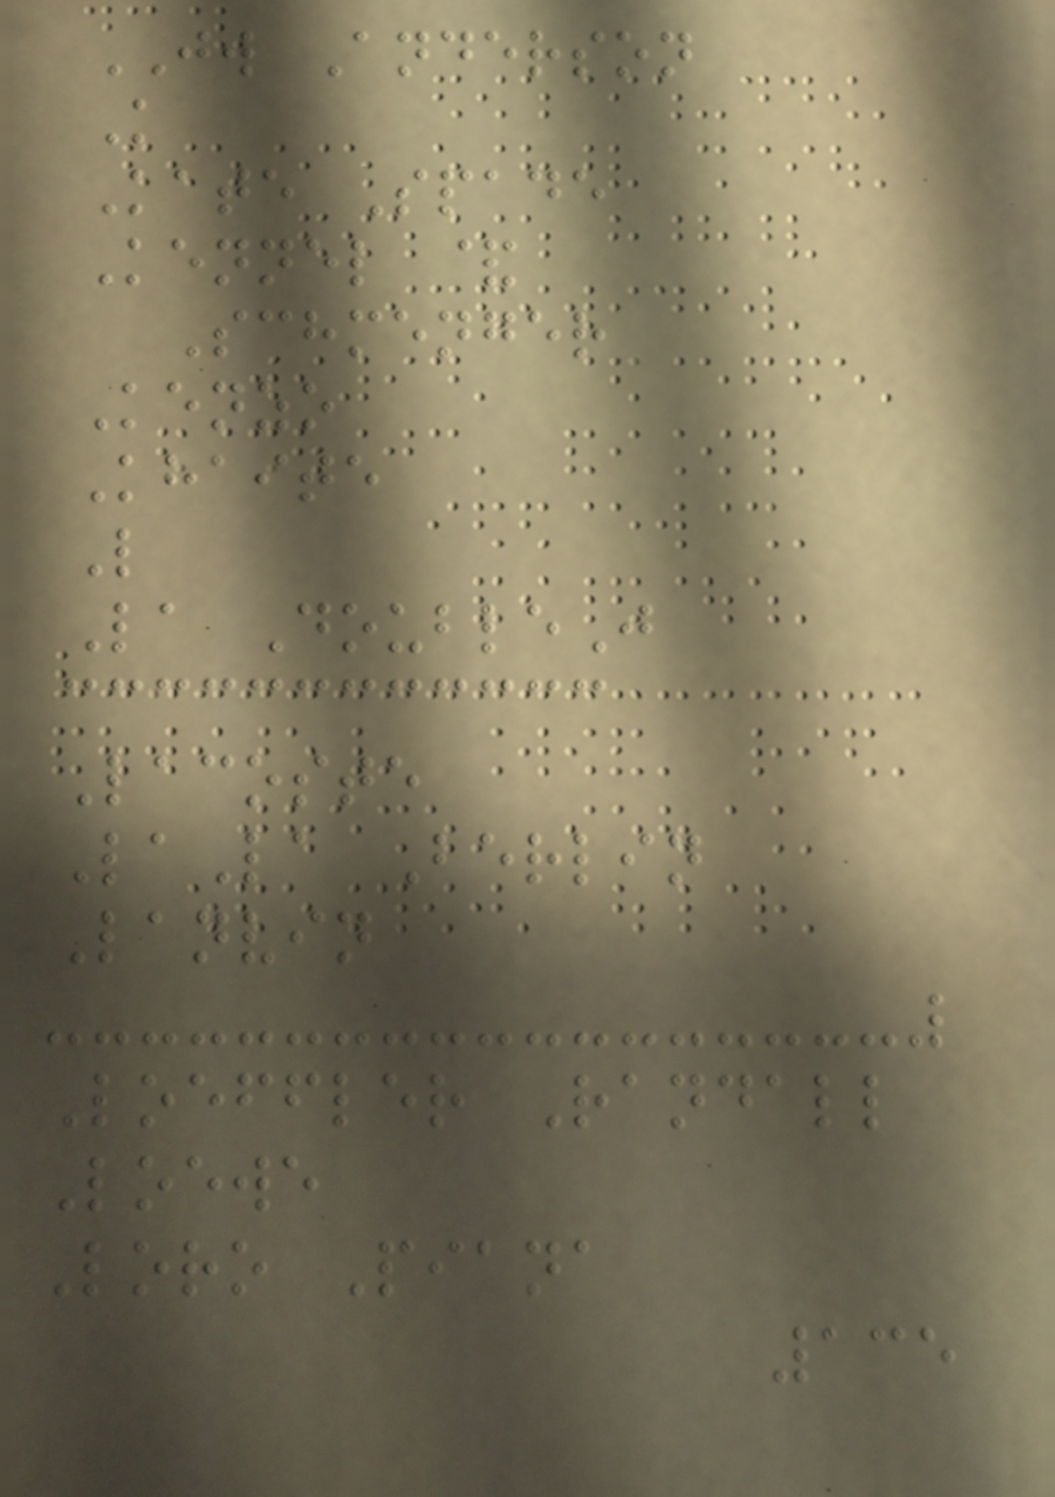JW Anderson
K
Kate Spade
Kennel &
Schmenger
Kenzo
Khaite
L
La DoubleJ
Lacoste
LaLa Berlin
Lanvin
Loeffler Randall
Loewe
Loro Piana
135
